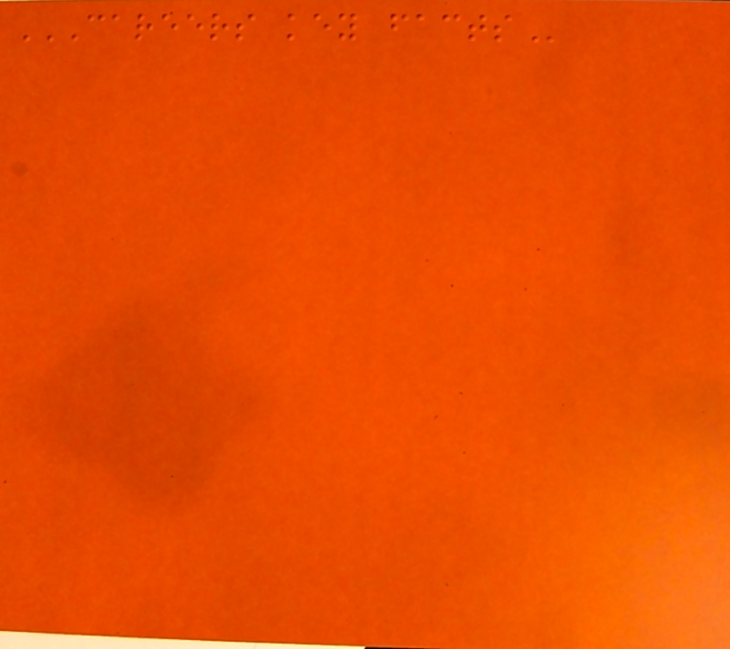CAREERS KEY FACTS
